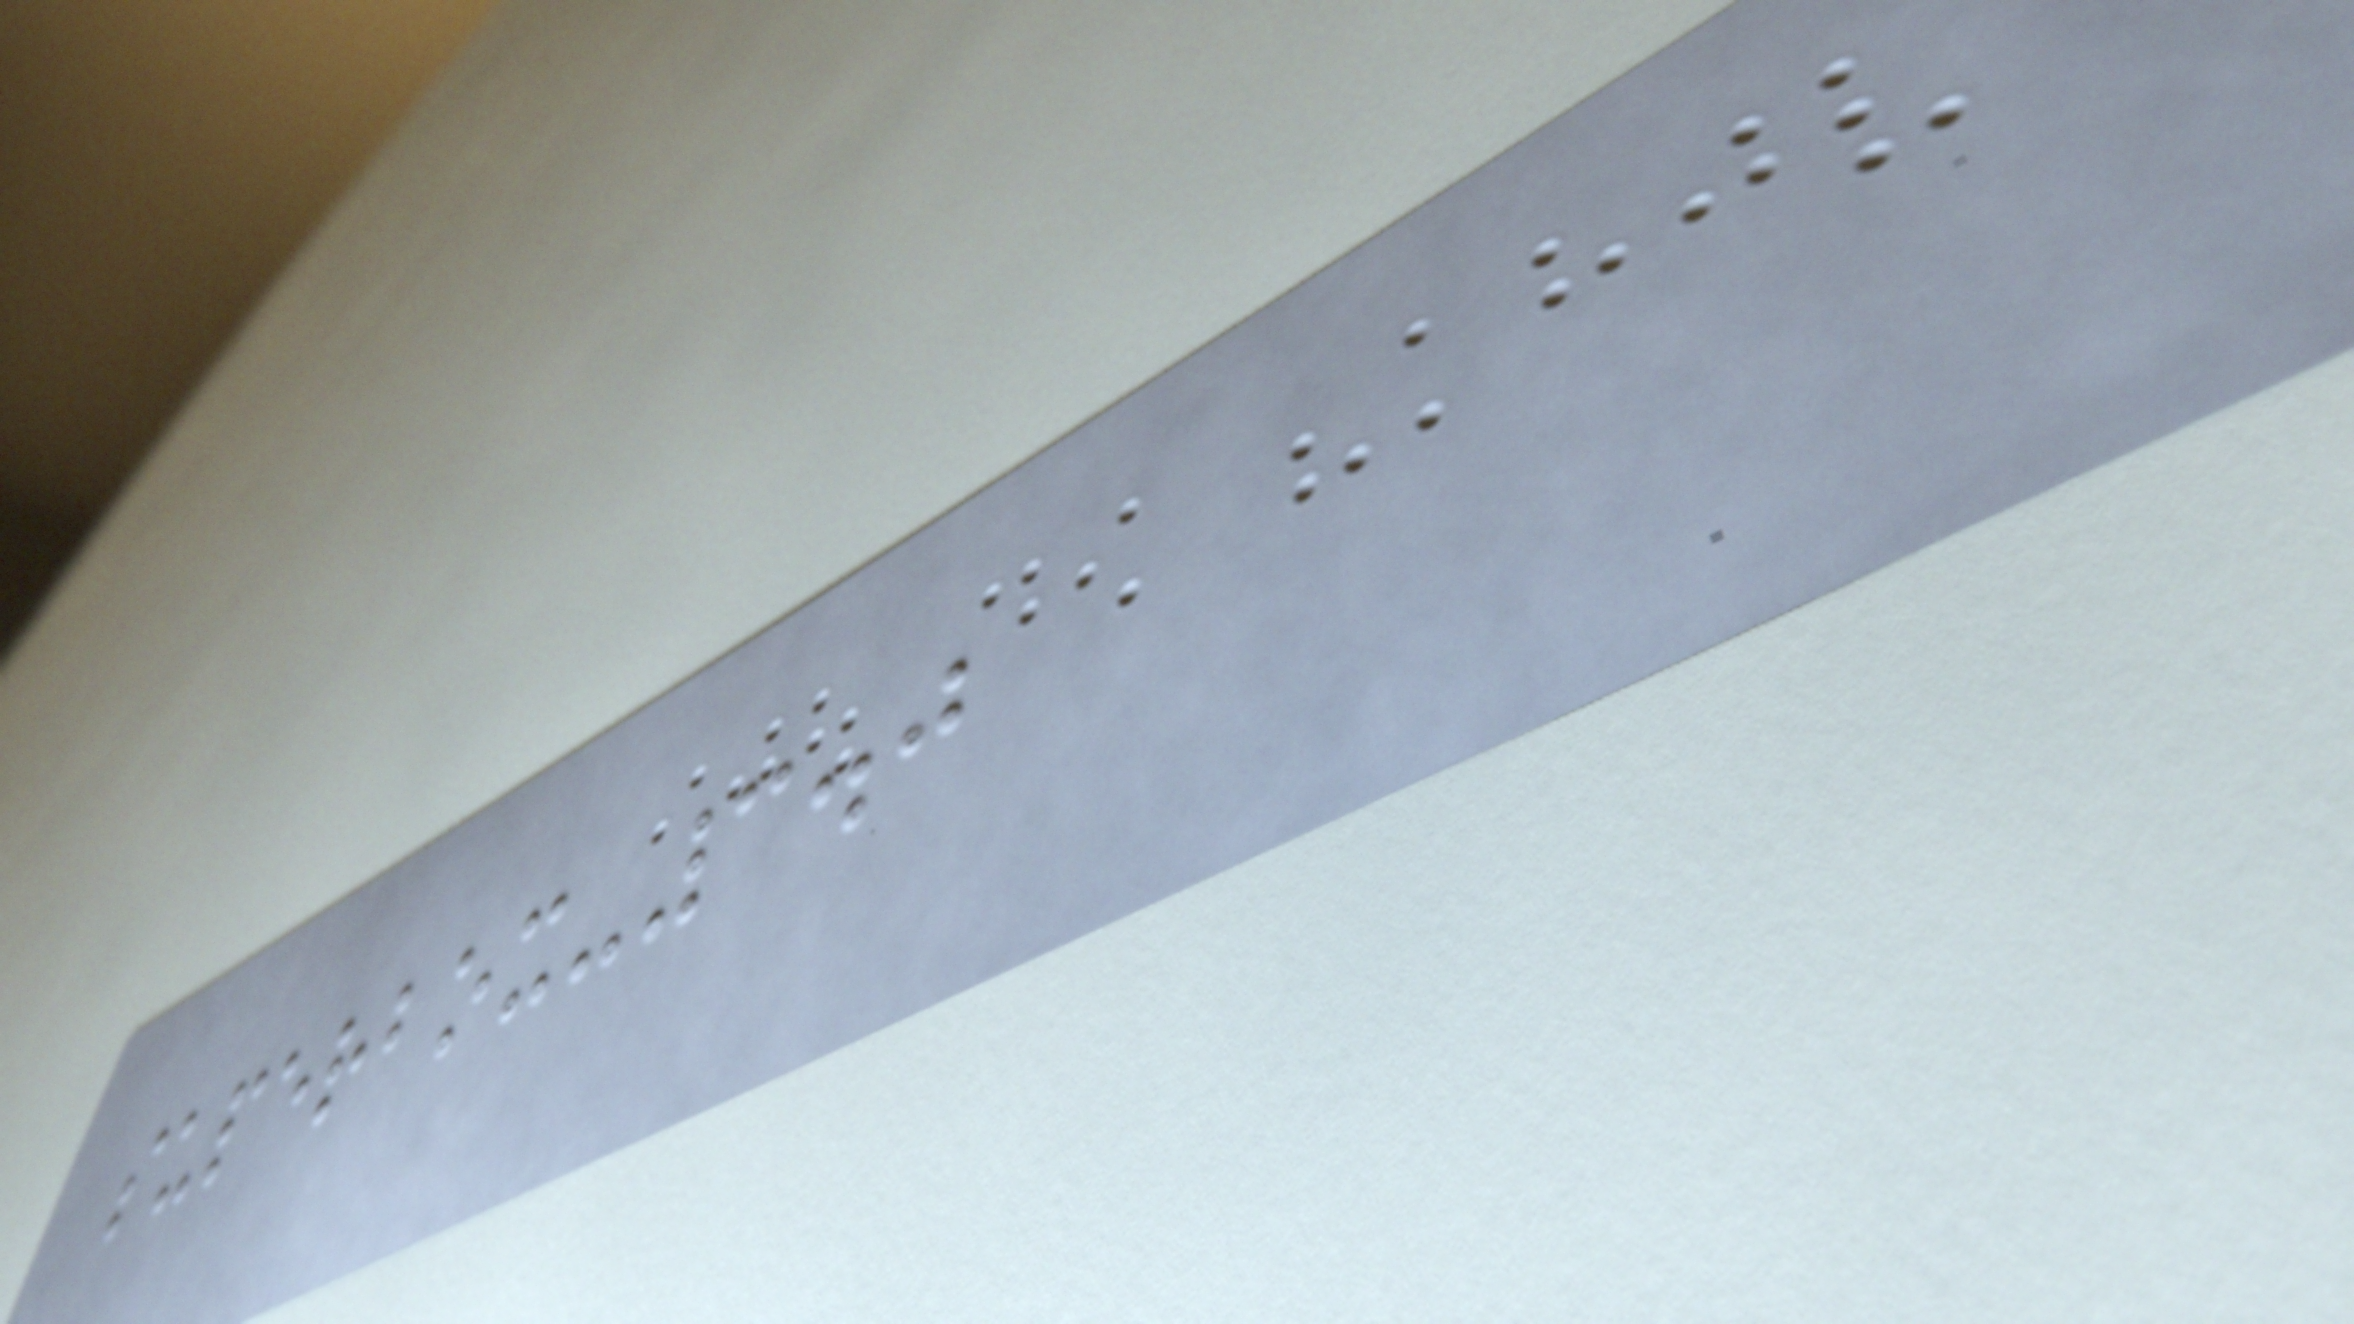superbox-3.0
